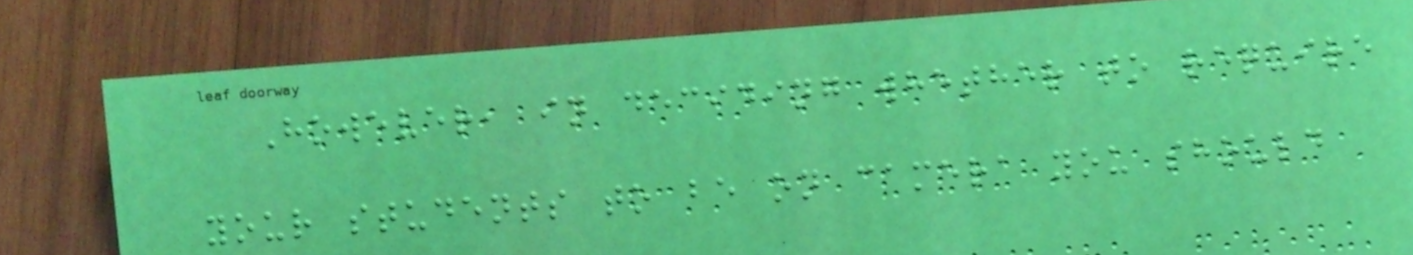However, in deciding whether to require
your students to be on camera you should
